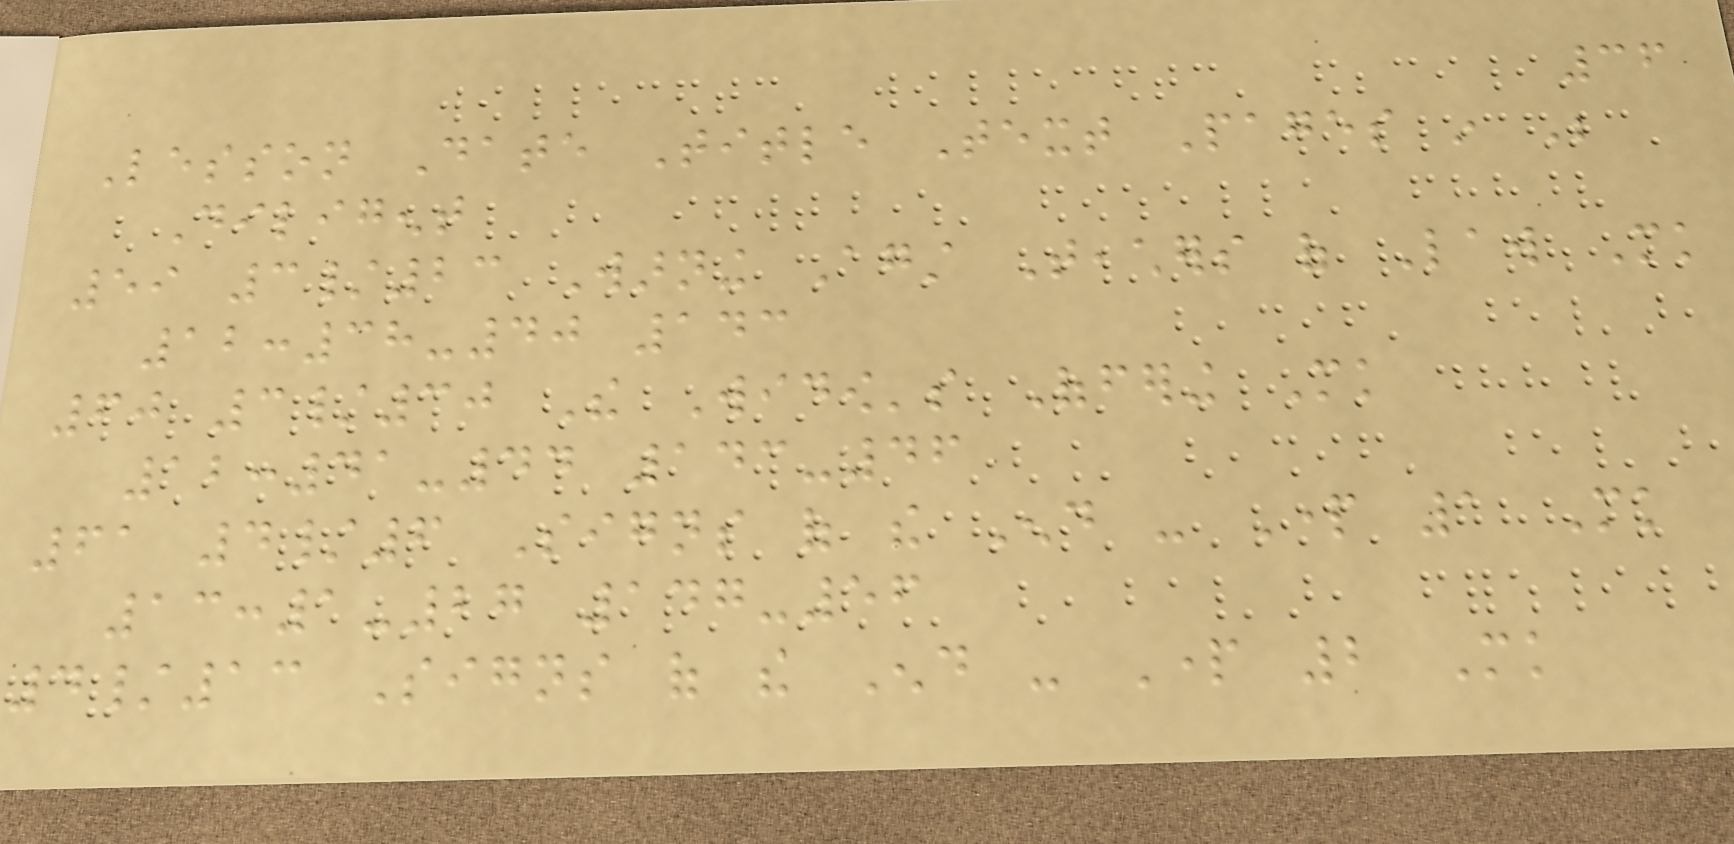36
Lesson Date Title Text Pages in Be
Diligent
59 3/23 Warning Against Teachers of Law Mk
12:38-40 143
60 3/30 The Widow's Offering Mk
12:41-44 143-46
61 4/6 Signs of the End - Part 1 Mk
13:1-27 147-56
4/13 Signs of the End - Part 2 Mk
